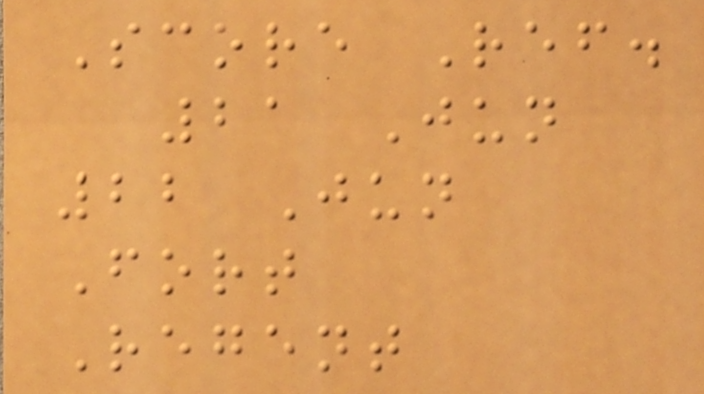Score Ref.
21 Jun
22 Jun
Fort
Regent
